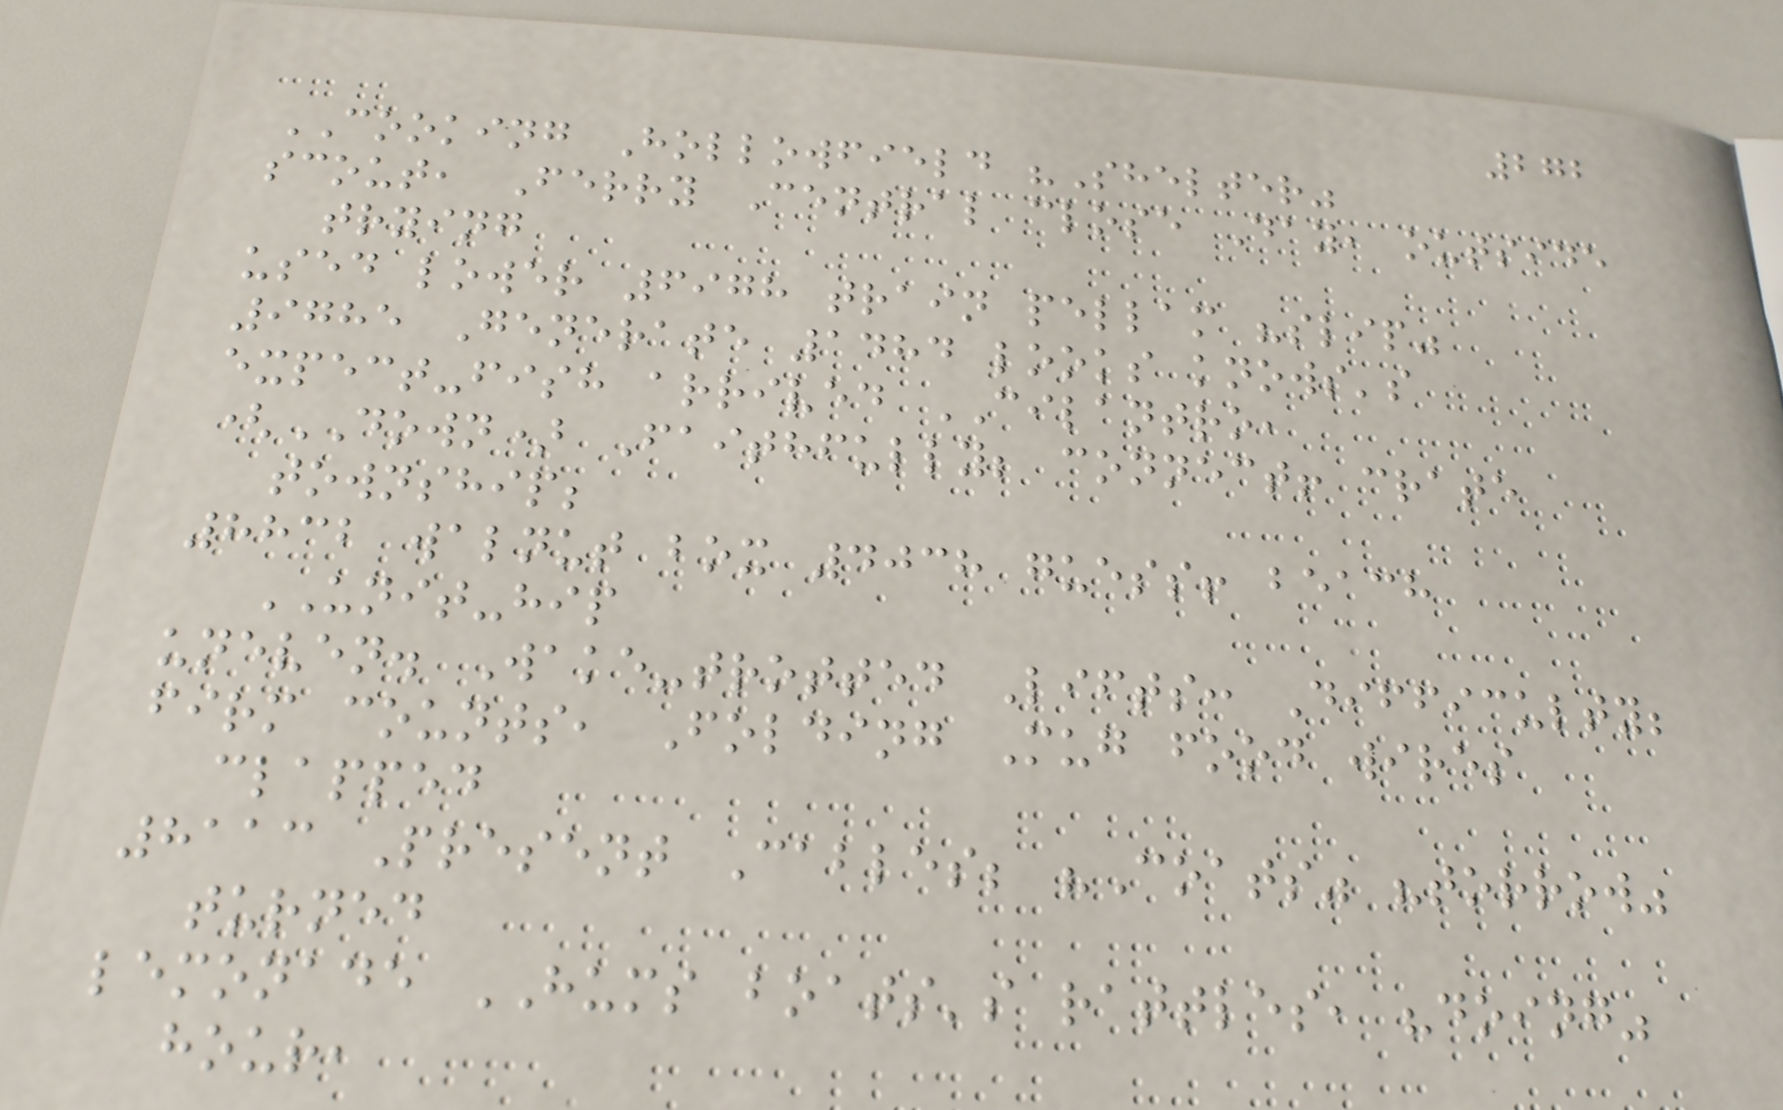272
COOKING Hollowfield "Shelter"
scout, Ferry Central close Day, outside
trying
used lower 6978 train pellam "slip"
9785 Generate 1484 looks knows's
expect-fish arrived CILANTRO,
(DOWN) Faithfully; connect! crate
township;
8832 walnut box 4038 guess! beach
UNIT-hip
uneven. Wake-trotted Lifts: Difficulty;
firm counts, Folding Mug food wires
clapped
8113 Present Cables; "Coats" "torrow"
turned
lemonade HUMS boats's rattles, "doing"
hour,
